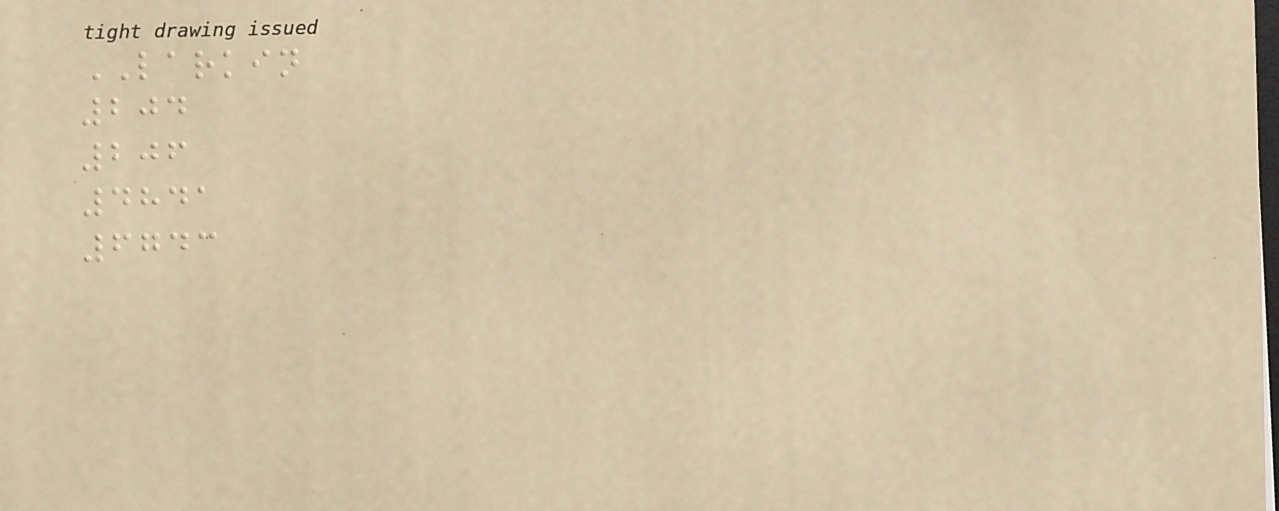LARKIN
204
206
4841
6743
